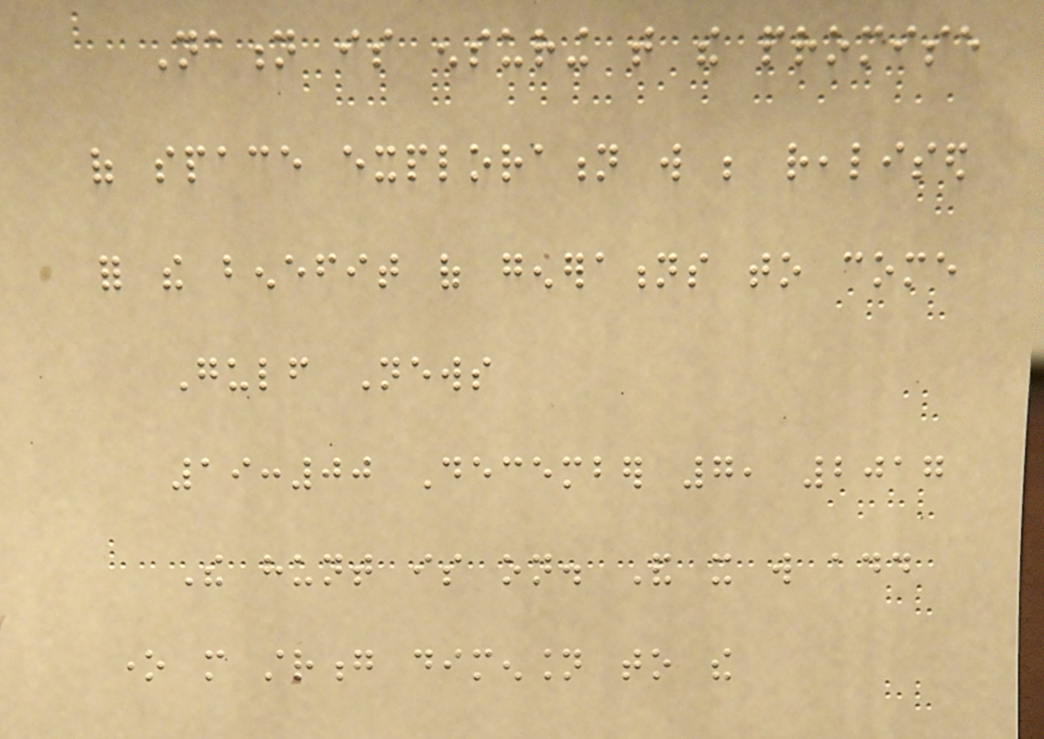Nation is ensuring that the promise
of space exploration will be realised
for the benefit of generations to come
Gulf News
19:00 December 7, 2017
The hunt is on. And it will add
one more strong dimension to the
